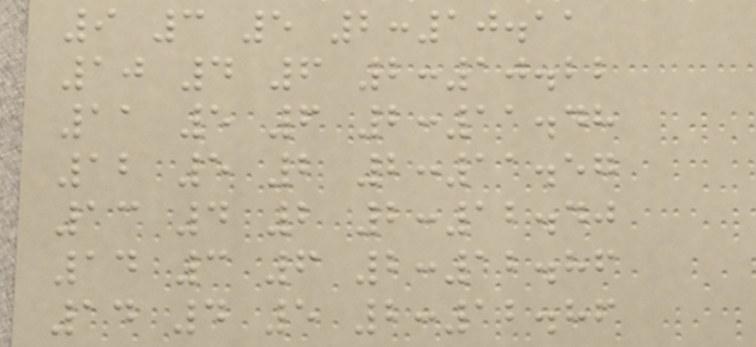9 3 5 2:10.11
10 4 6 2:10.22
11 5 6 2:11.48
12 5 2 2:11.57
13 4 2 2:12.40
14 3 6 2:12.86
14 4 5 2:12.86
